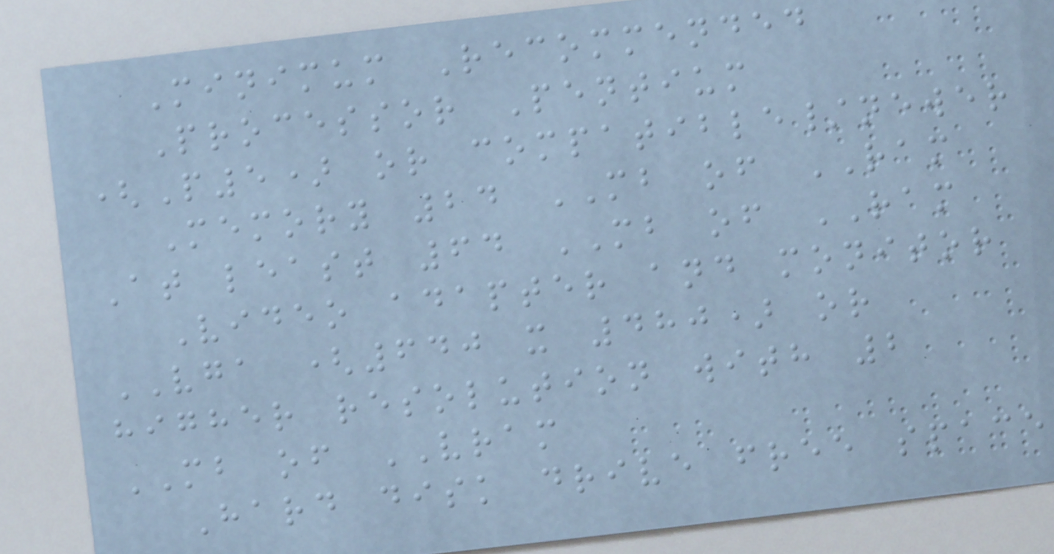Minimum Recommended
Processor Pentium
(P5) or compatible/newer
Memory 24 MB of RAM
At least 64 MB of RAM
Video adapter and monitor
VGA (640 x 480) or
higher resolution with 2
MB of VRAM
Hard disk drive free space
